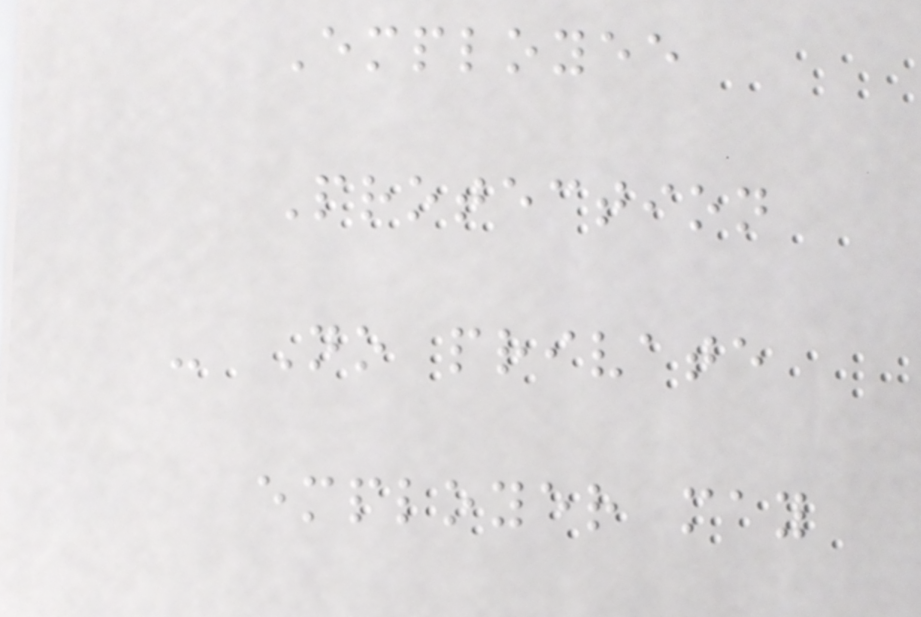Employee
Protection
- No private
employer may
